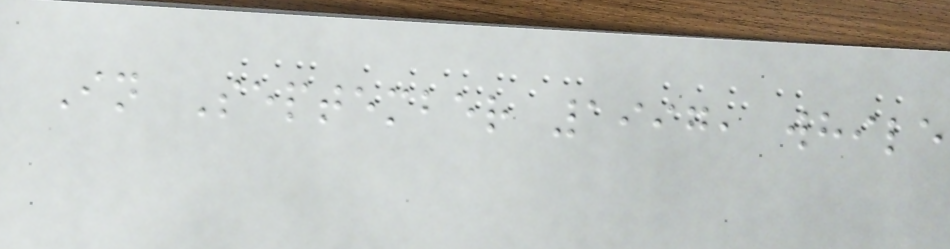In September 1997, while
